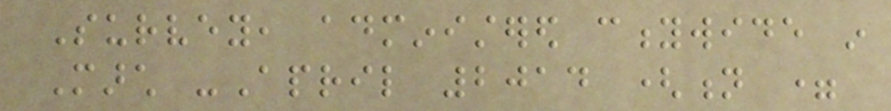Survey, administered citywide in
March -April 2014 (n =
